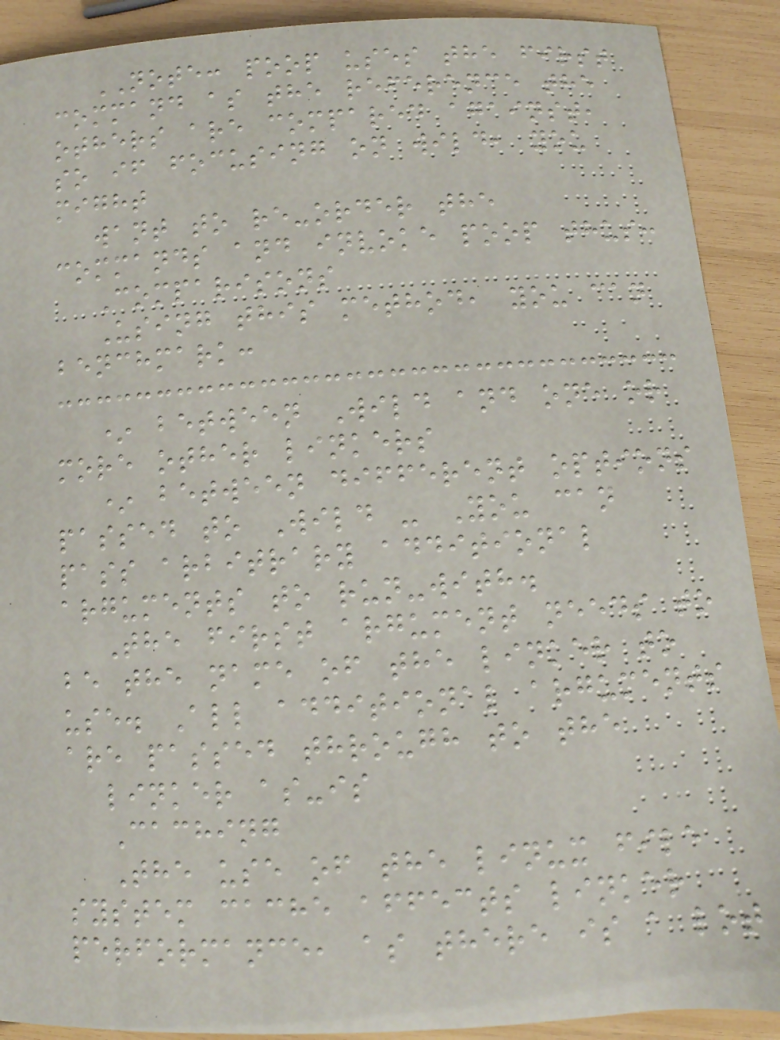NOTE: poop uses the first
command as the reference the
others are compared against,
so if focusing on wild, you
might
want to re-order the
commands and invoke poop thus:
Comparisons
Using this method, you can
benchmark:
* between Wild and one or
more other linkers
* between different options
passed to Wild - You can
pass arbitrary additional
arguments to run-with.
The first argument needs to
be the name of the linker to
use. All additional arguments
are passed through to the
linker as-is
Caching
The use of the linux file
system cache affects linker
performance, as there is a lot
